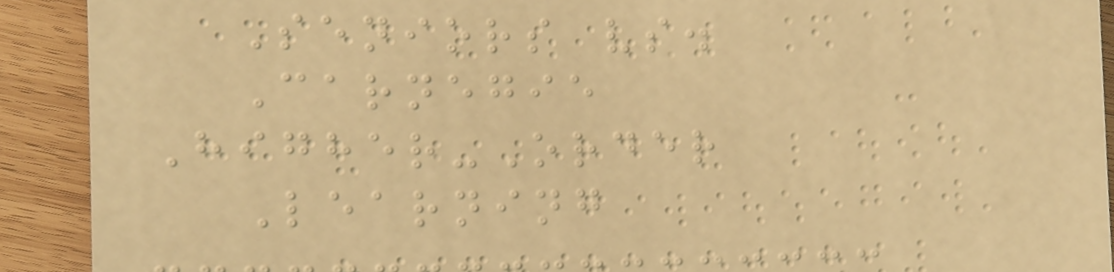Seniors vs.
Carnegie
Higher-Order
Learning
